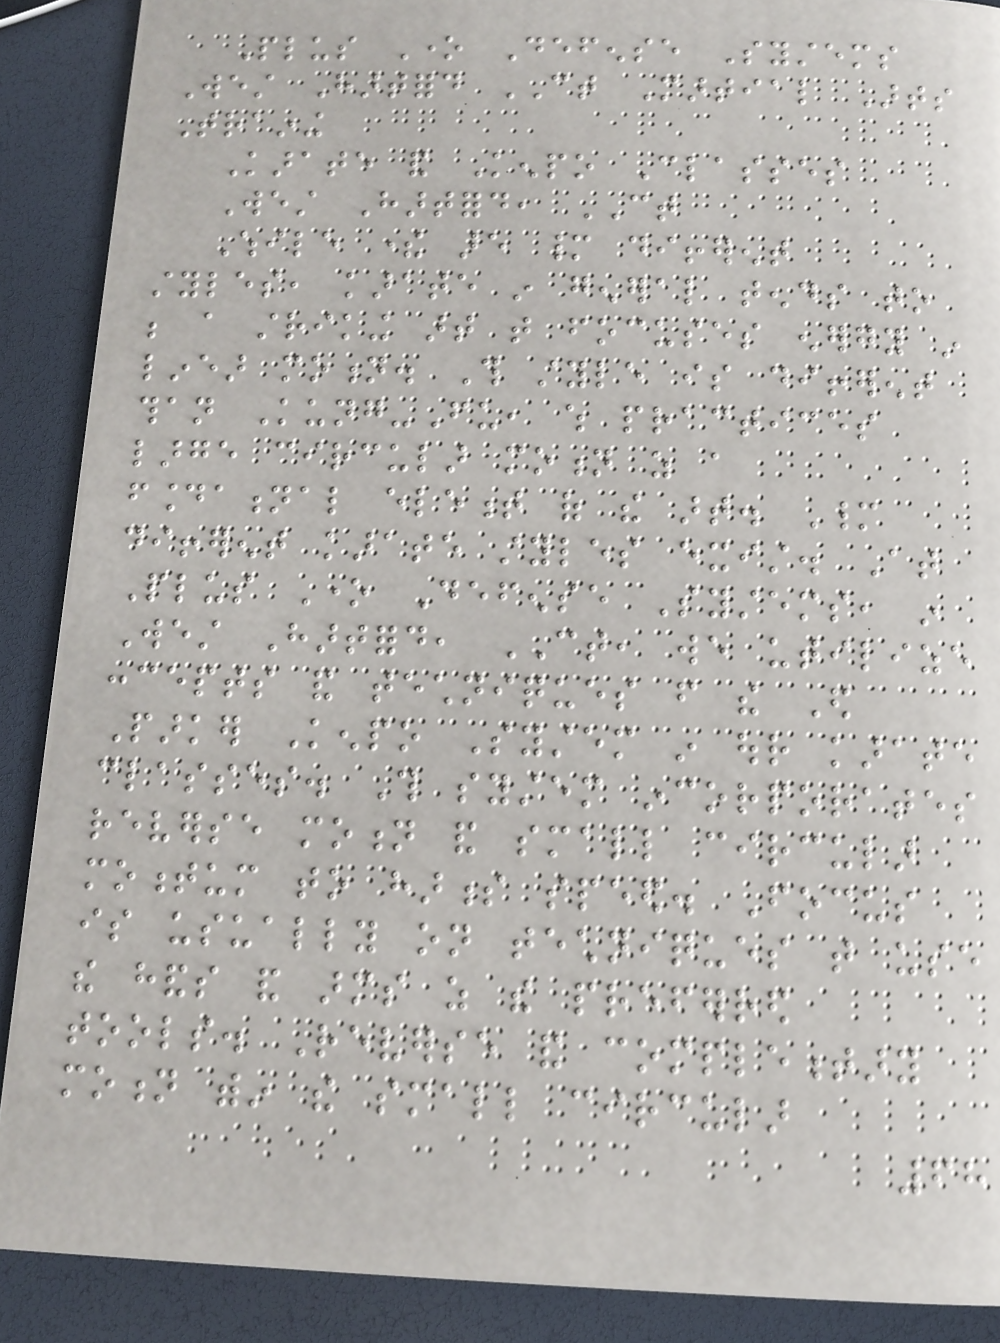Plus One Defense Systems
West Hartford CT Martial Arts
Training
Karate and Kenpo Classes
West Hartford, CT
While there are many different
styles, karate in general tends to
be a striking art that focuses energy in
linear motion. This style is different
than Kung-Fu, which practices
large circular motion as a
foundational element of the art. Many
different karate styles exist. At
Plus One Defense Systems, in
West Hartford, CT, we utilize
concepts and techniques from the Ed
Parker Kenpo System in our karate
classes. This system incorporates
reverse motion and small circular
momentum to harness speed. Focus
is usually on techniques that use
the hands and arms as the preferred
tools. Reverse and complementary
motion within the small circular
68
